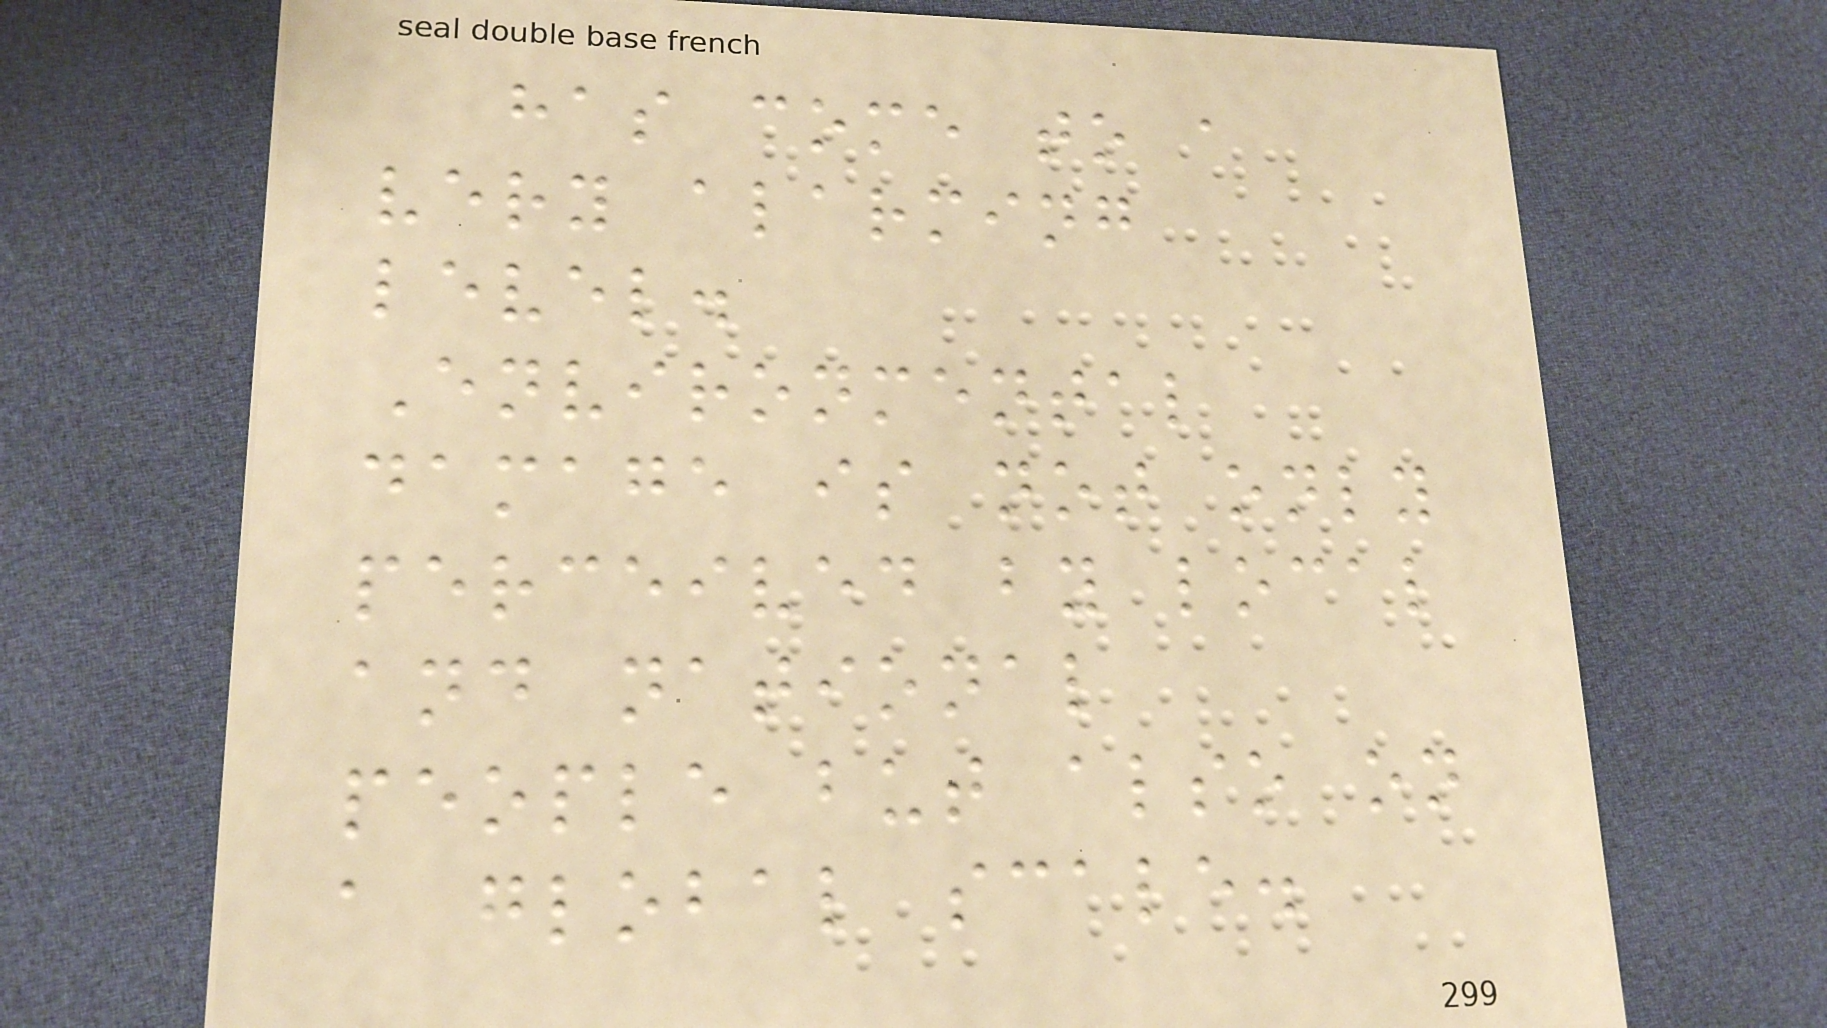has come to a
very alarming
level.
Environmental
damage is not only
perceived by local
and national
people but also on
a global scale.
